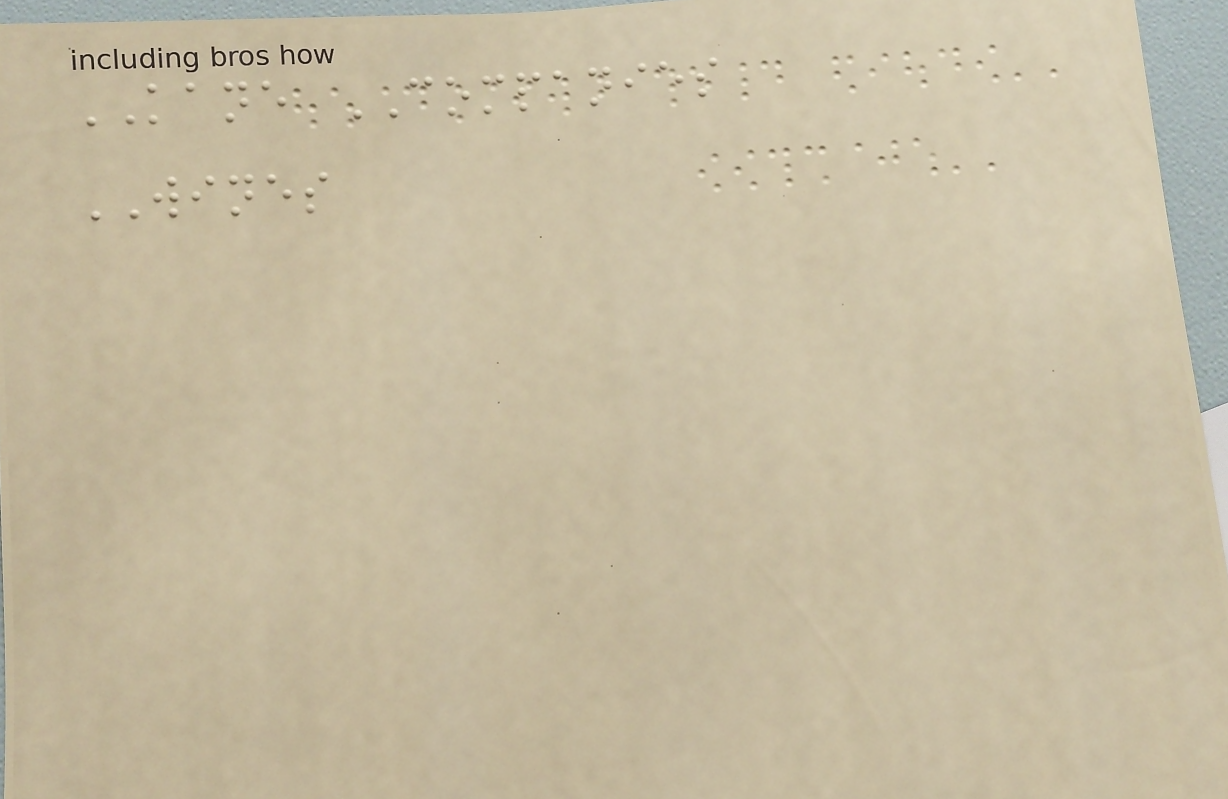KANE COMPANIES
WINES
